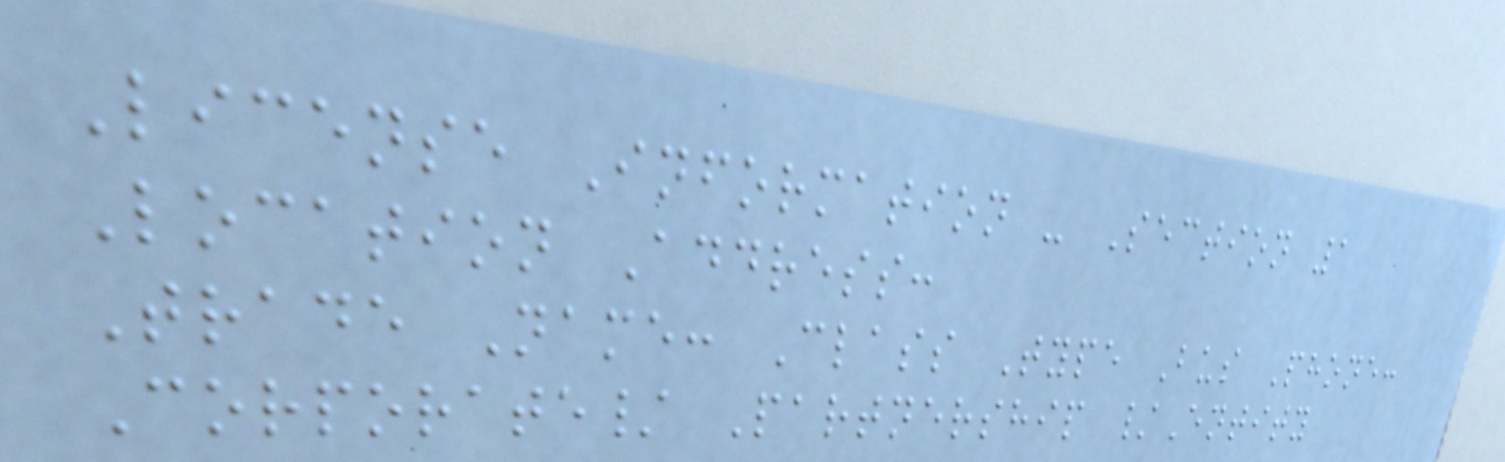License Information - Section 1
Location Address:
Trade Name: Class Type Bus Phone:
Corporate/ Partnership /Entity
